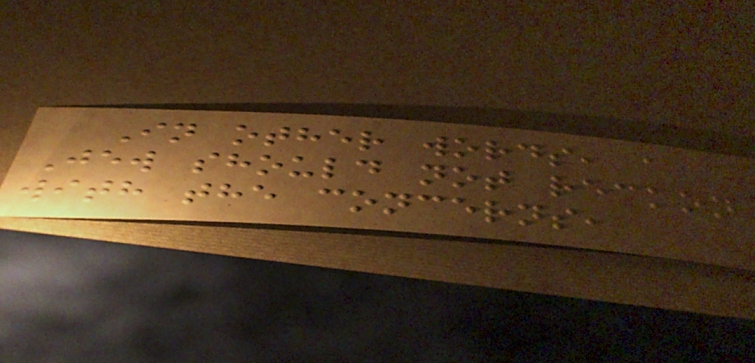In other words, a
Jew should not reckon
with the concerns,
